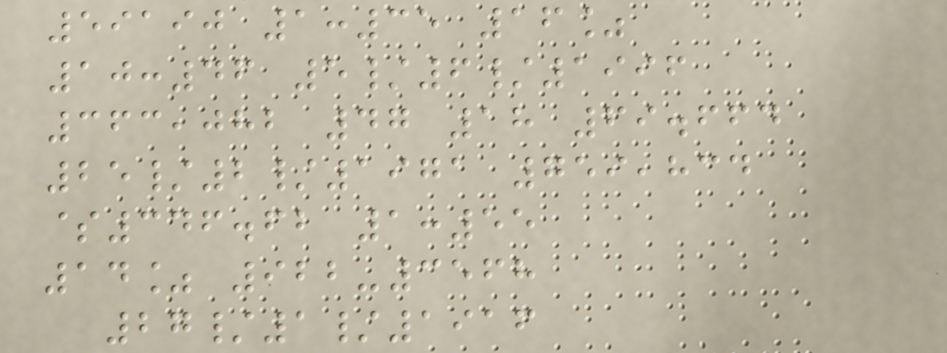59190 1:35 16%
10:46 5/6/1996
363,082 47 18 69.664
25/2/1971 759,834
$346.62 1:55
14% 922-3568
27/1/1916
